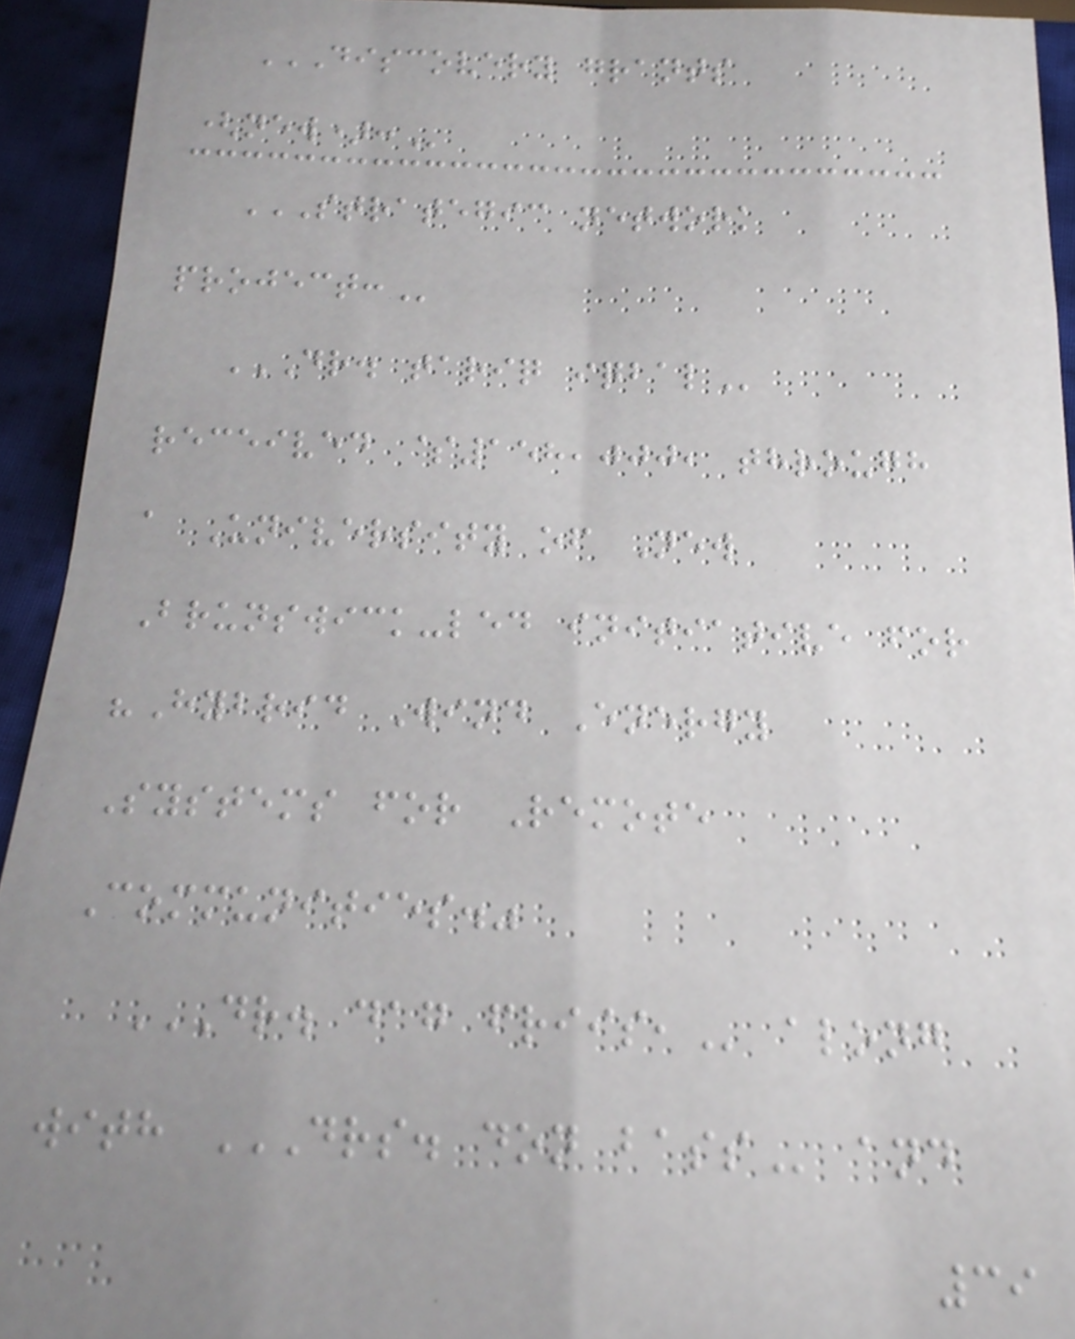DISCOVERY GRANTS
(NEW):
STRATEGIC NETWORK
PROJECT:
DR. TARIQ IQBAL
received $158,000, through
a University of New
Brunswick-led initiative for
"Hybrid Wind Energy
Systems for Remote
Communities."
DR. DAG FRIIS, along
with DRS. DON BASS and
39
